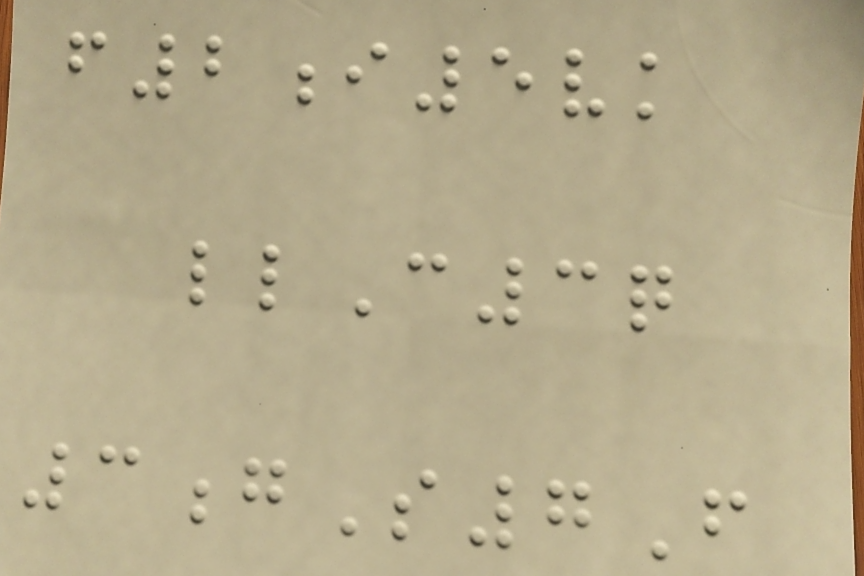f2i5vk
llC3q
3gS7F
